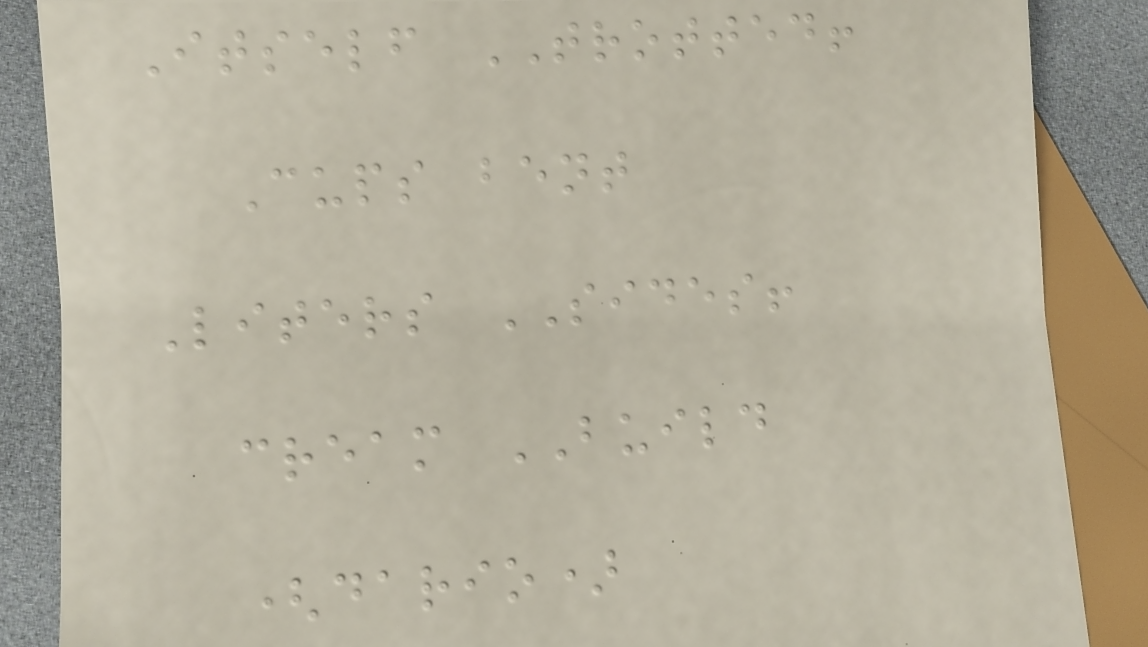Itself TROTTED!
Cups bent
Liters SIDES!
cream BUILD
(dario)
